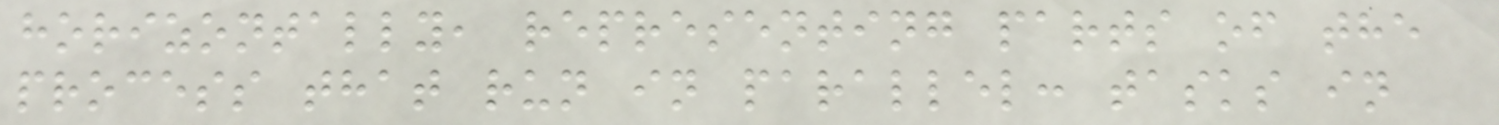horizontally, representing parts of the
process that run in parallel: tasks in
